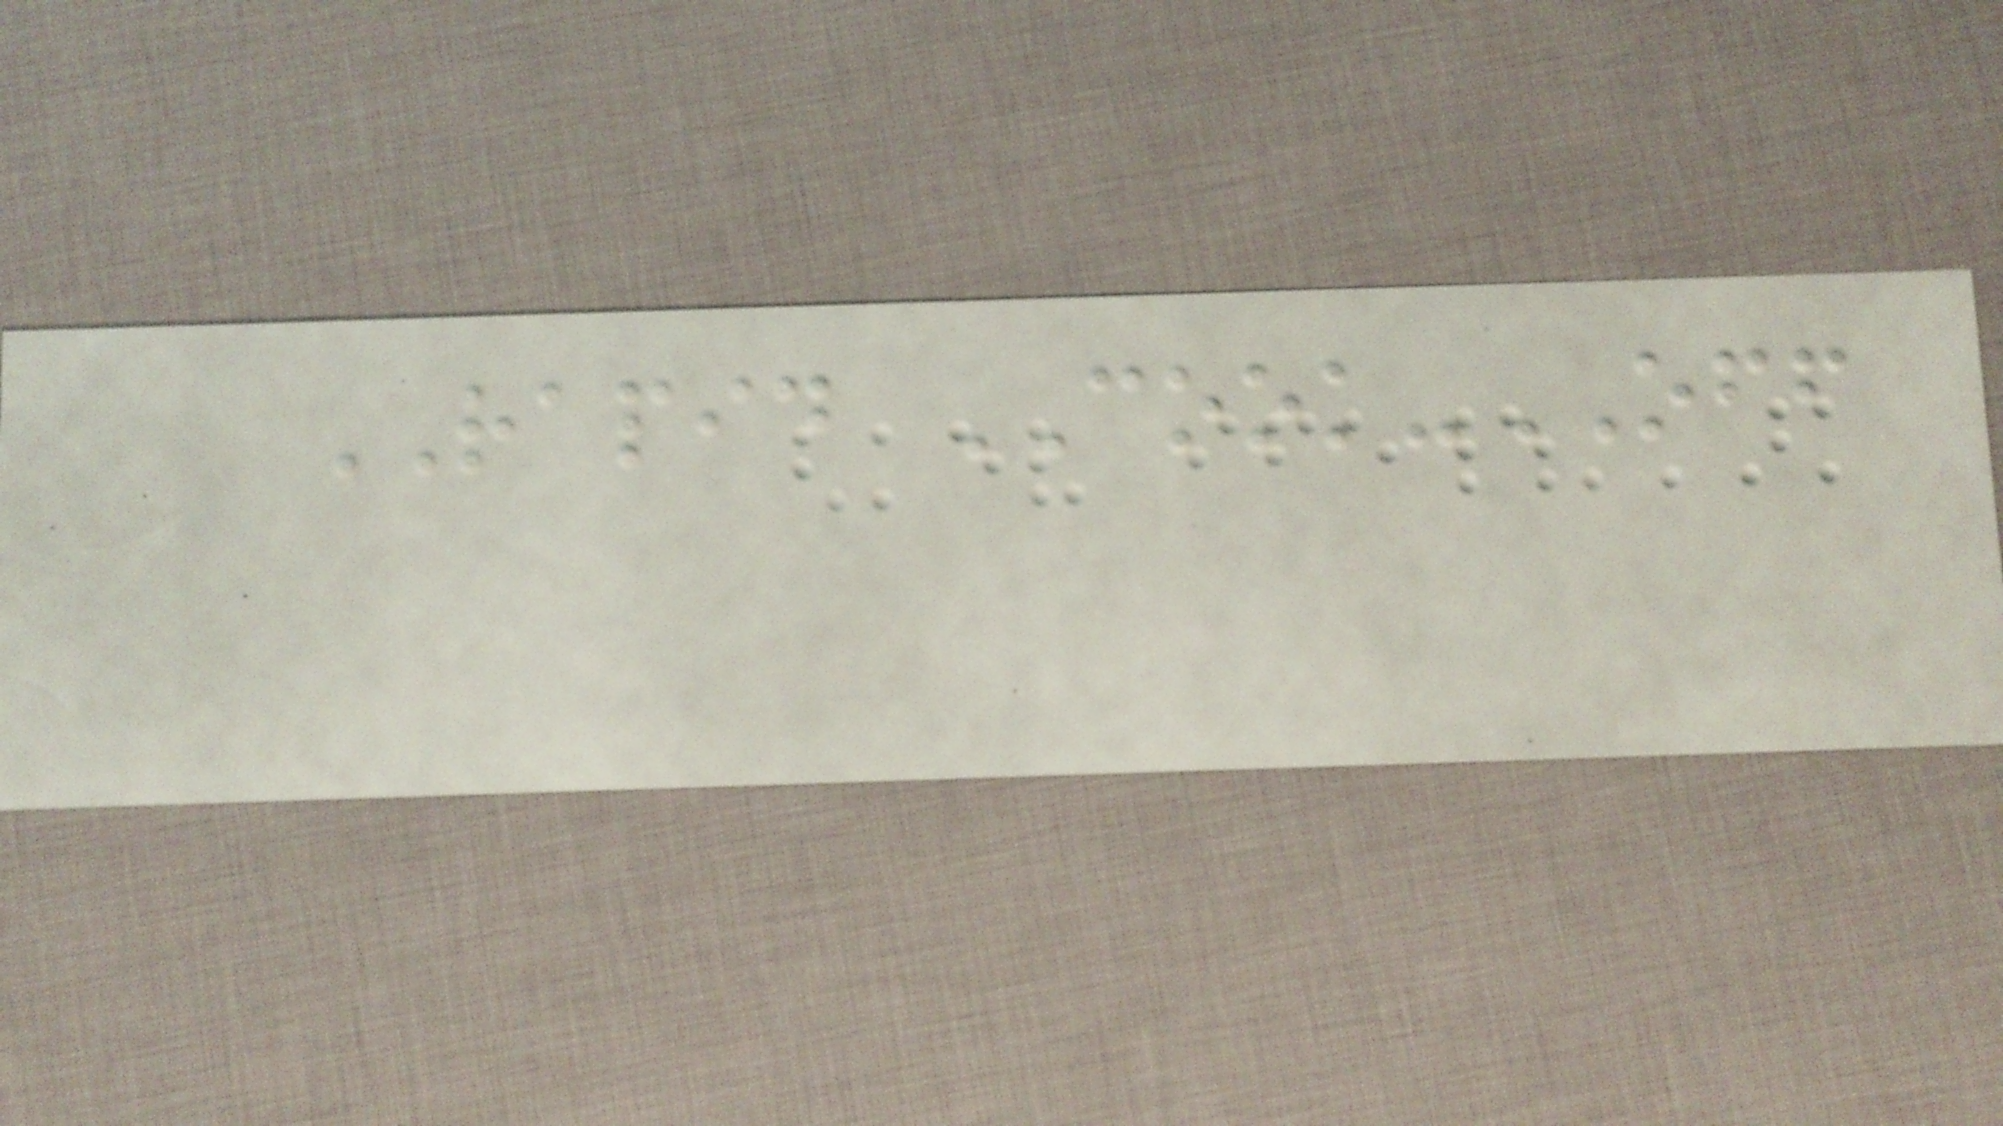RAPID COOK-OFF
